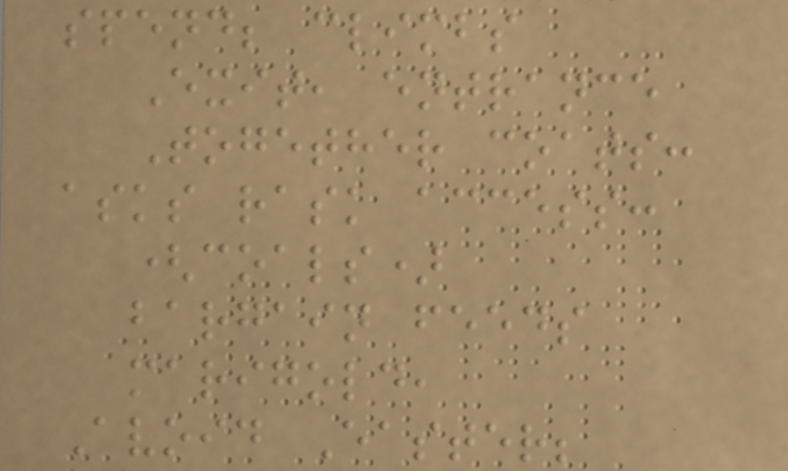spend; climbs
Exit, entrance
Together coats:
asks rask access:
(coals)
bargain feeds
marigold,
Avoid Easter;
